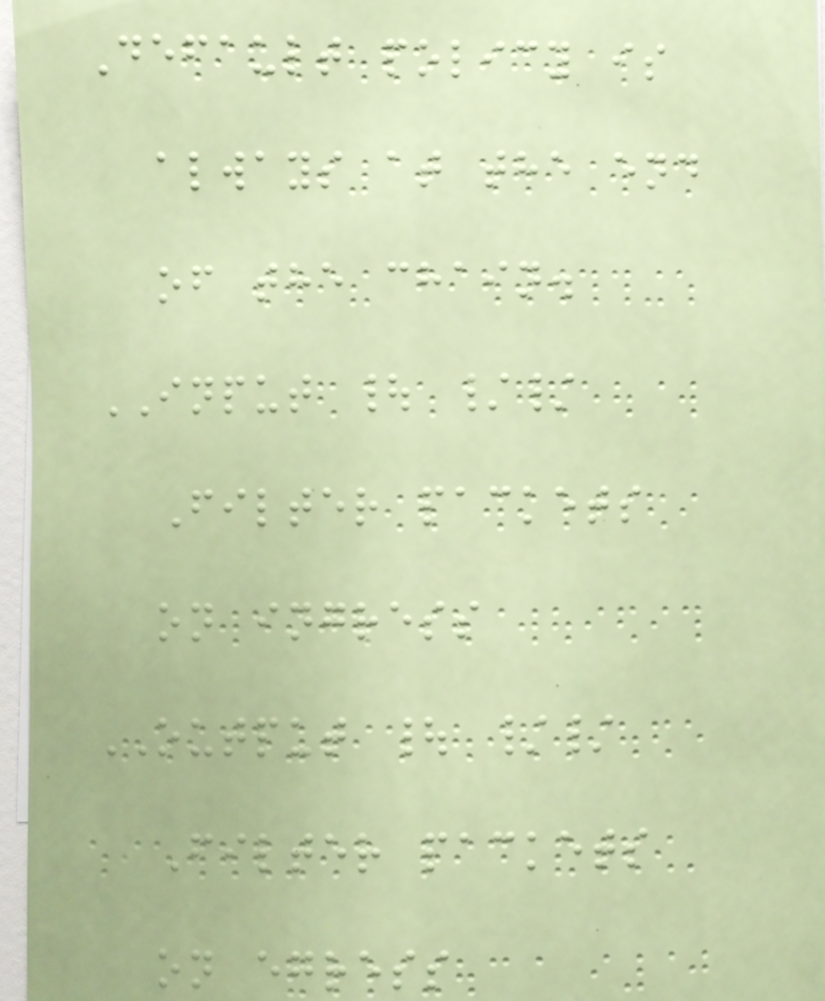Default policy is
always at the end
of the chain.
INPUT | //
Filter packets
on ingress
OUTPUT | //
Filter packets
on egress
